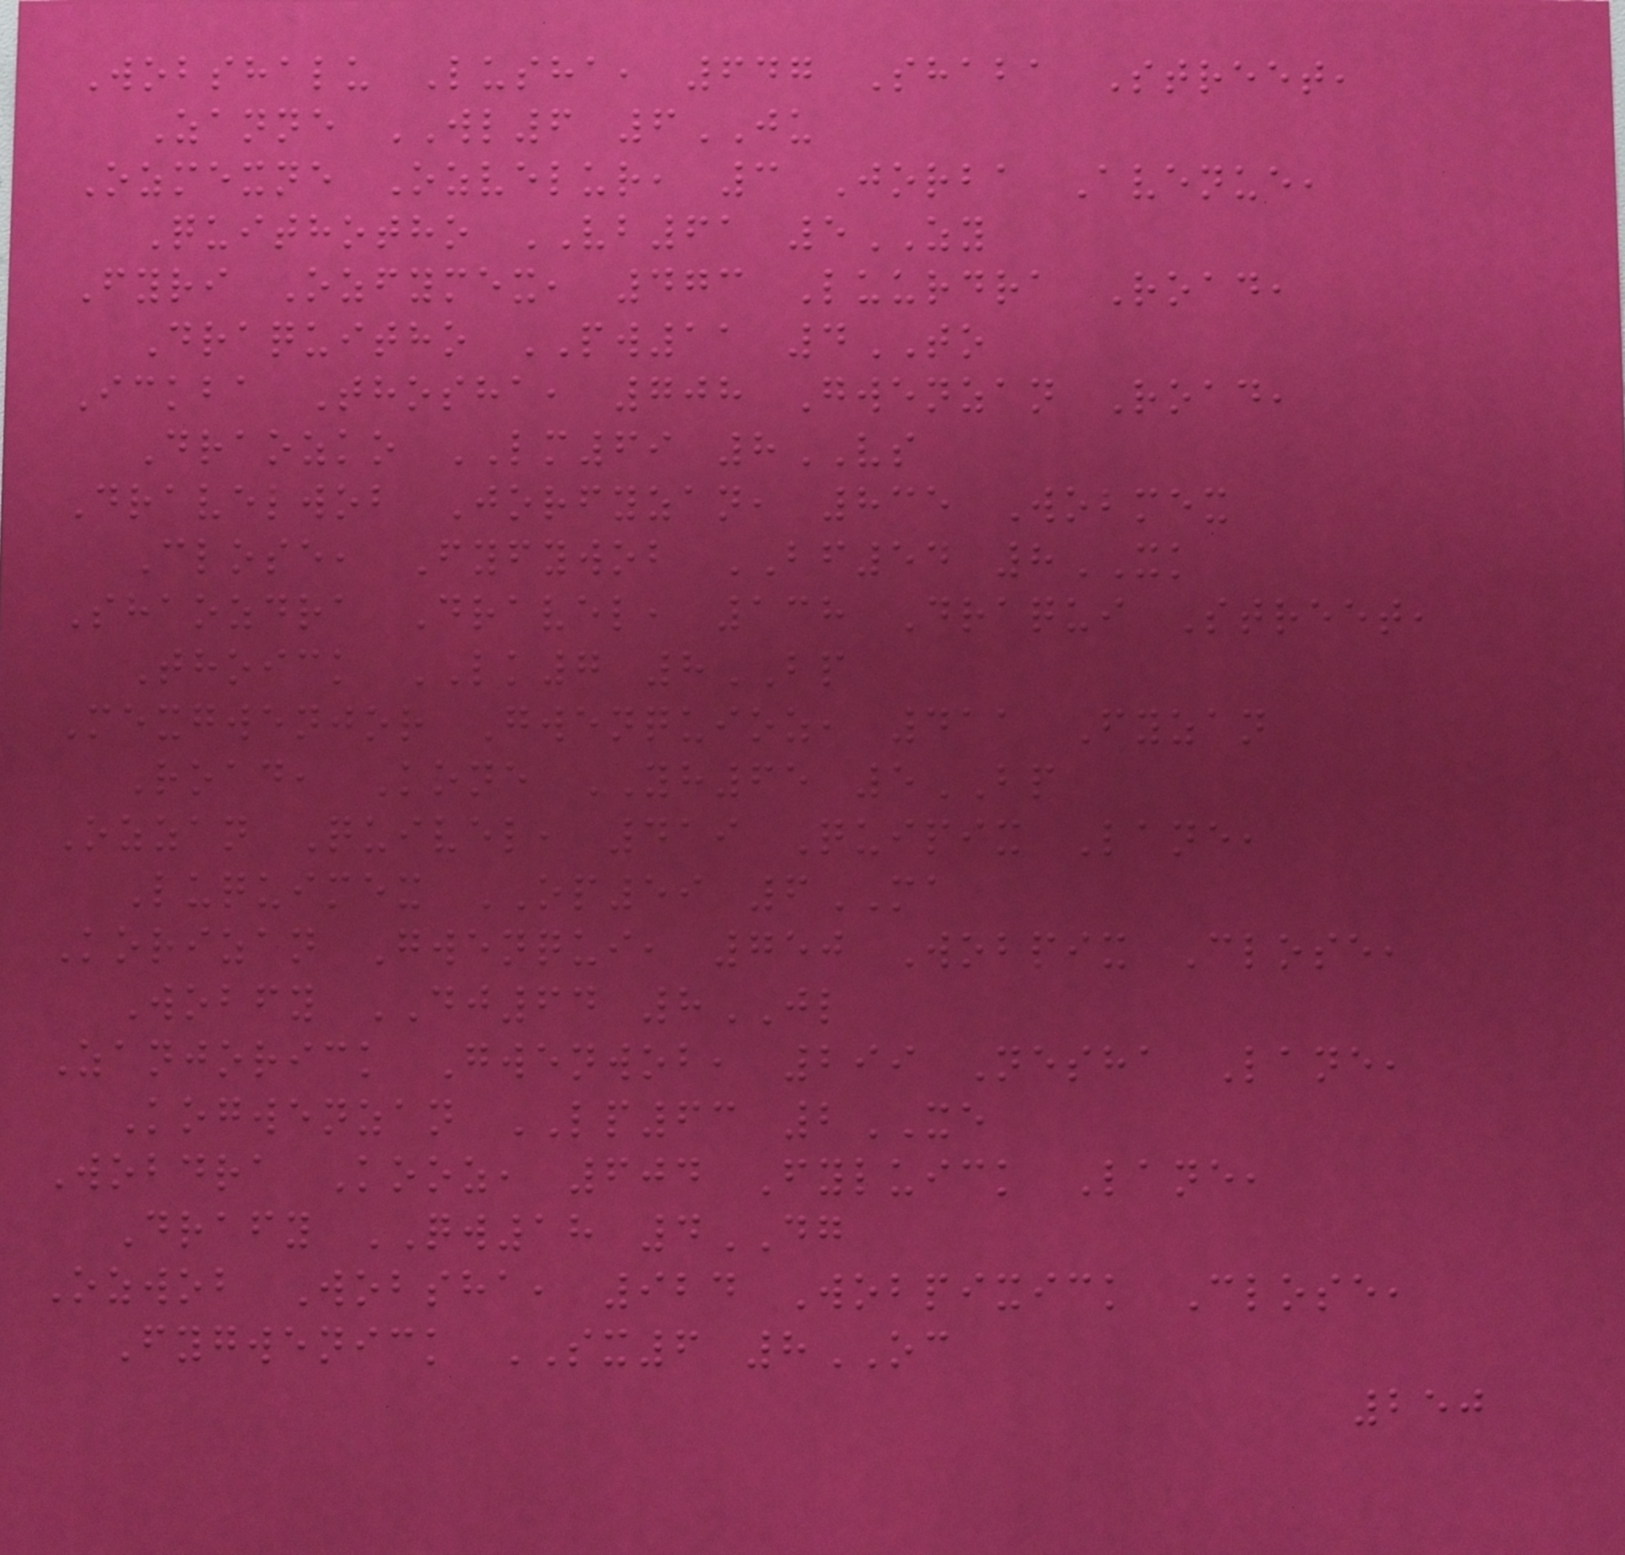Wobshalu Lusha, 647 Shaba Street,
Zanne WL6 6JU
Ozmexne Ozvelur, 3 Jorba Avenue,
Quithotho VB61 5ZY
Fyri Ozfymex, 473 Luurdra Road,
Draquitho PW11 4TO
Ickba Thosha, 708 Gwenzan Road,
Draozko LM69 8VS
Dravelwob Jorfyzan, 835 Wobmex
Close, Fyfywob BF54 8XK
Shaozdra Dravel, 138 Draqui Street,
Thoick LK7 8BP
Mexgwenjor Gwenquioz, 411 Fyzan
Road, Kone YH65 5BP
Ozzan Quivel, 419 Quipix Lane,
Luquimex OP59 6MA
Korizan Gwenqui, 750 Wobpix Close,
Wobfy DJ64 8JL
Zanjorick Gwenwob, 299 Nesha Lane,
Kogwenzan LP63 2XE
Wobdra Kooz, 604 Fyluick Lane,
Drafy QW18 4DG
Ozwob Wobsha, 924 Wobpixick Close,
Fygwenick SX6 8OC
250
